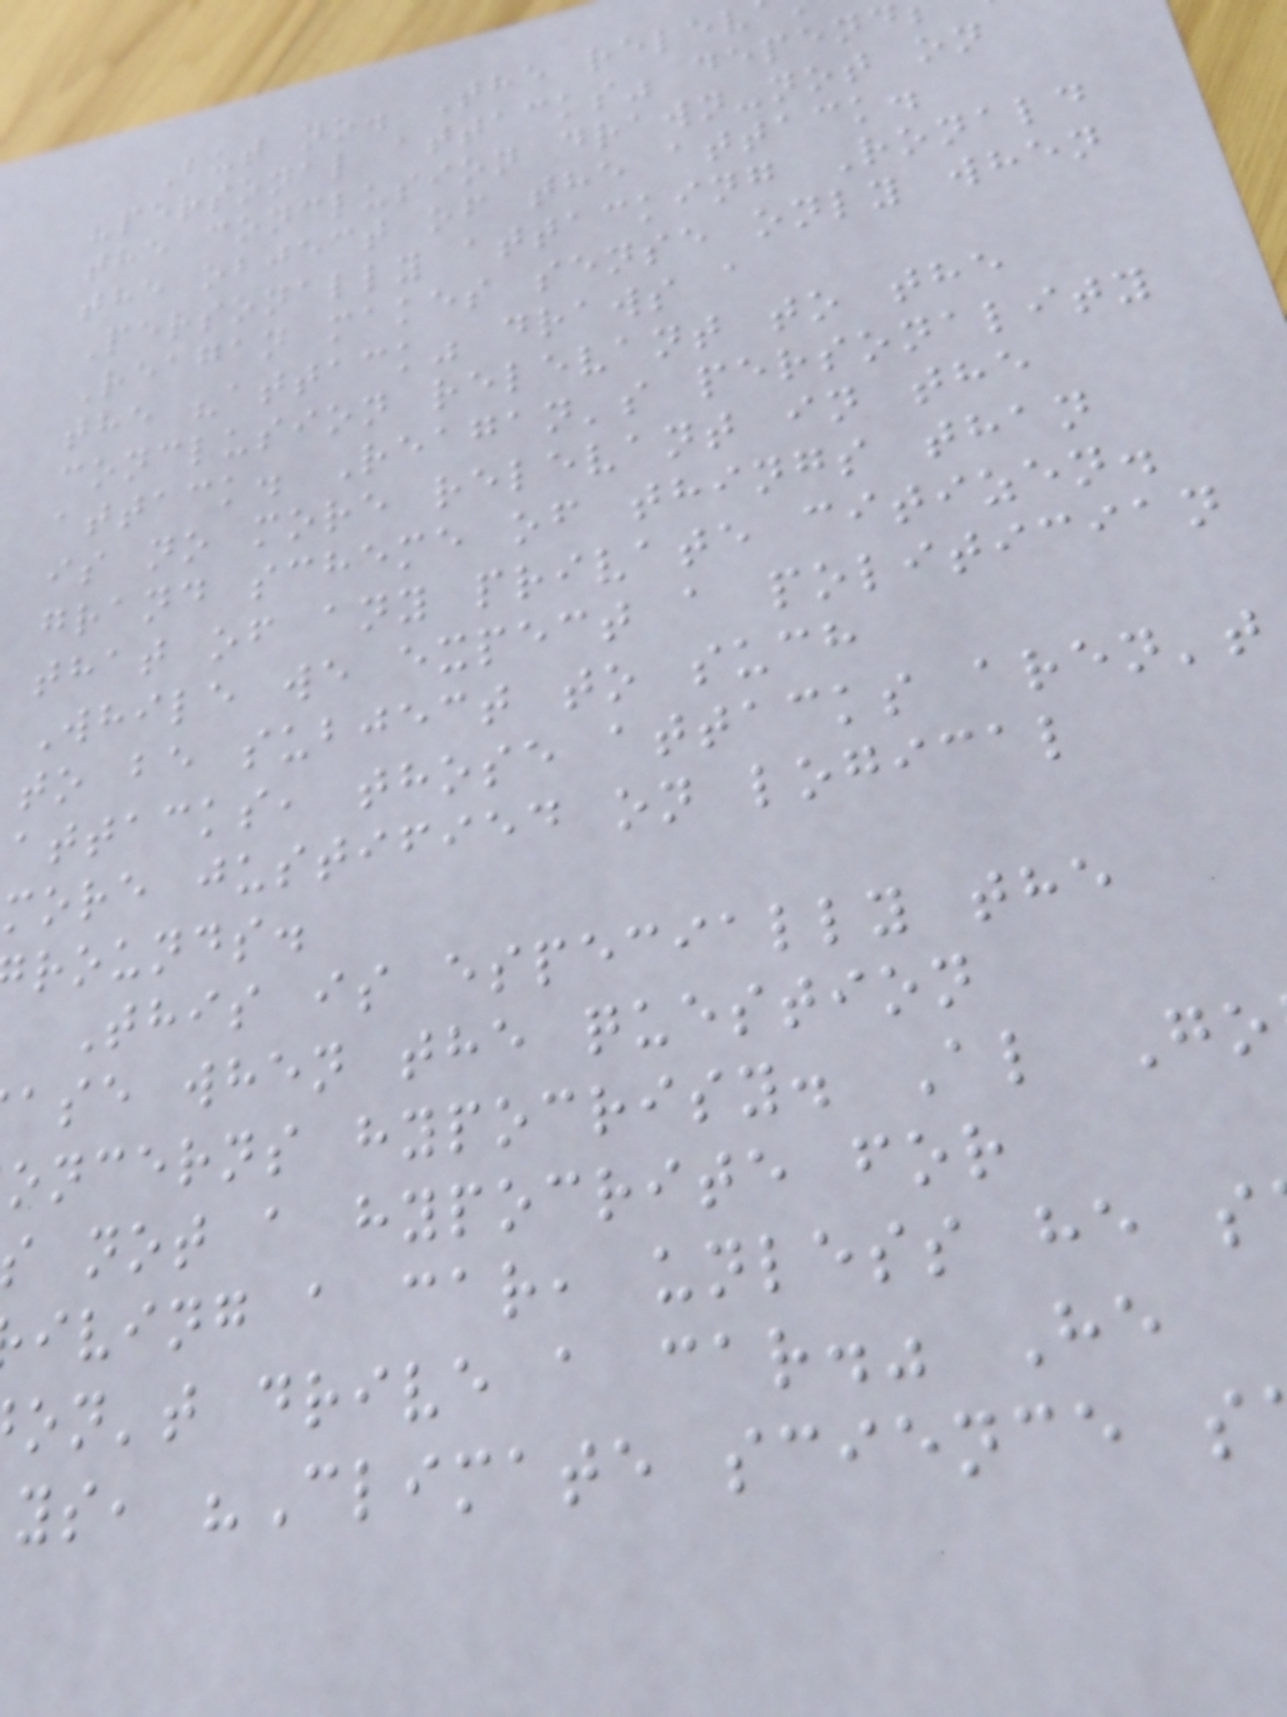But no. The relev
"personal attacks" depend
the conclusion drawn-not on
the object of the attack.
Personally attacking Ronald
Reagan makes sense only when
the "attack" draws a
conclusion relevant to the
attack. Reagan's personality
is no more relevant in the
grand scheme of things than
that of any private citizen.
While we expect a politician
to be subject to such
attacks, those attacks aren't
more justified on logical
rounds.
This is especially the
ase when the question
oncerns hypocrisy. Al Go
not a hypocrite for
iving a car, unless he s
on't drive a car." He
ys, "Climate science s
